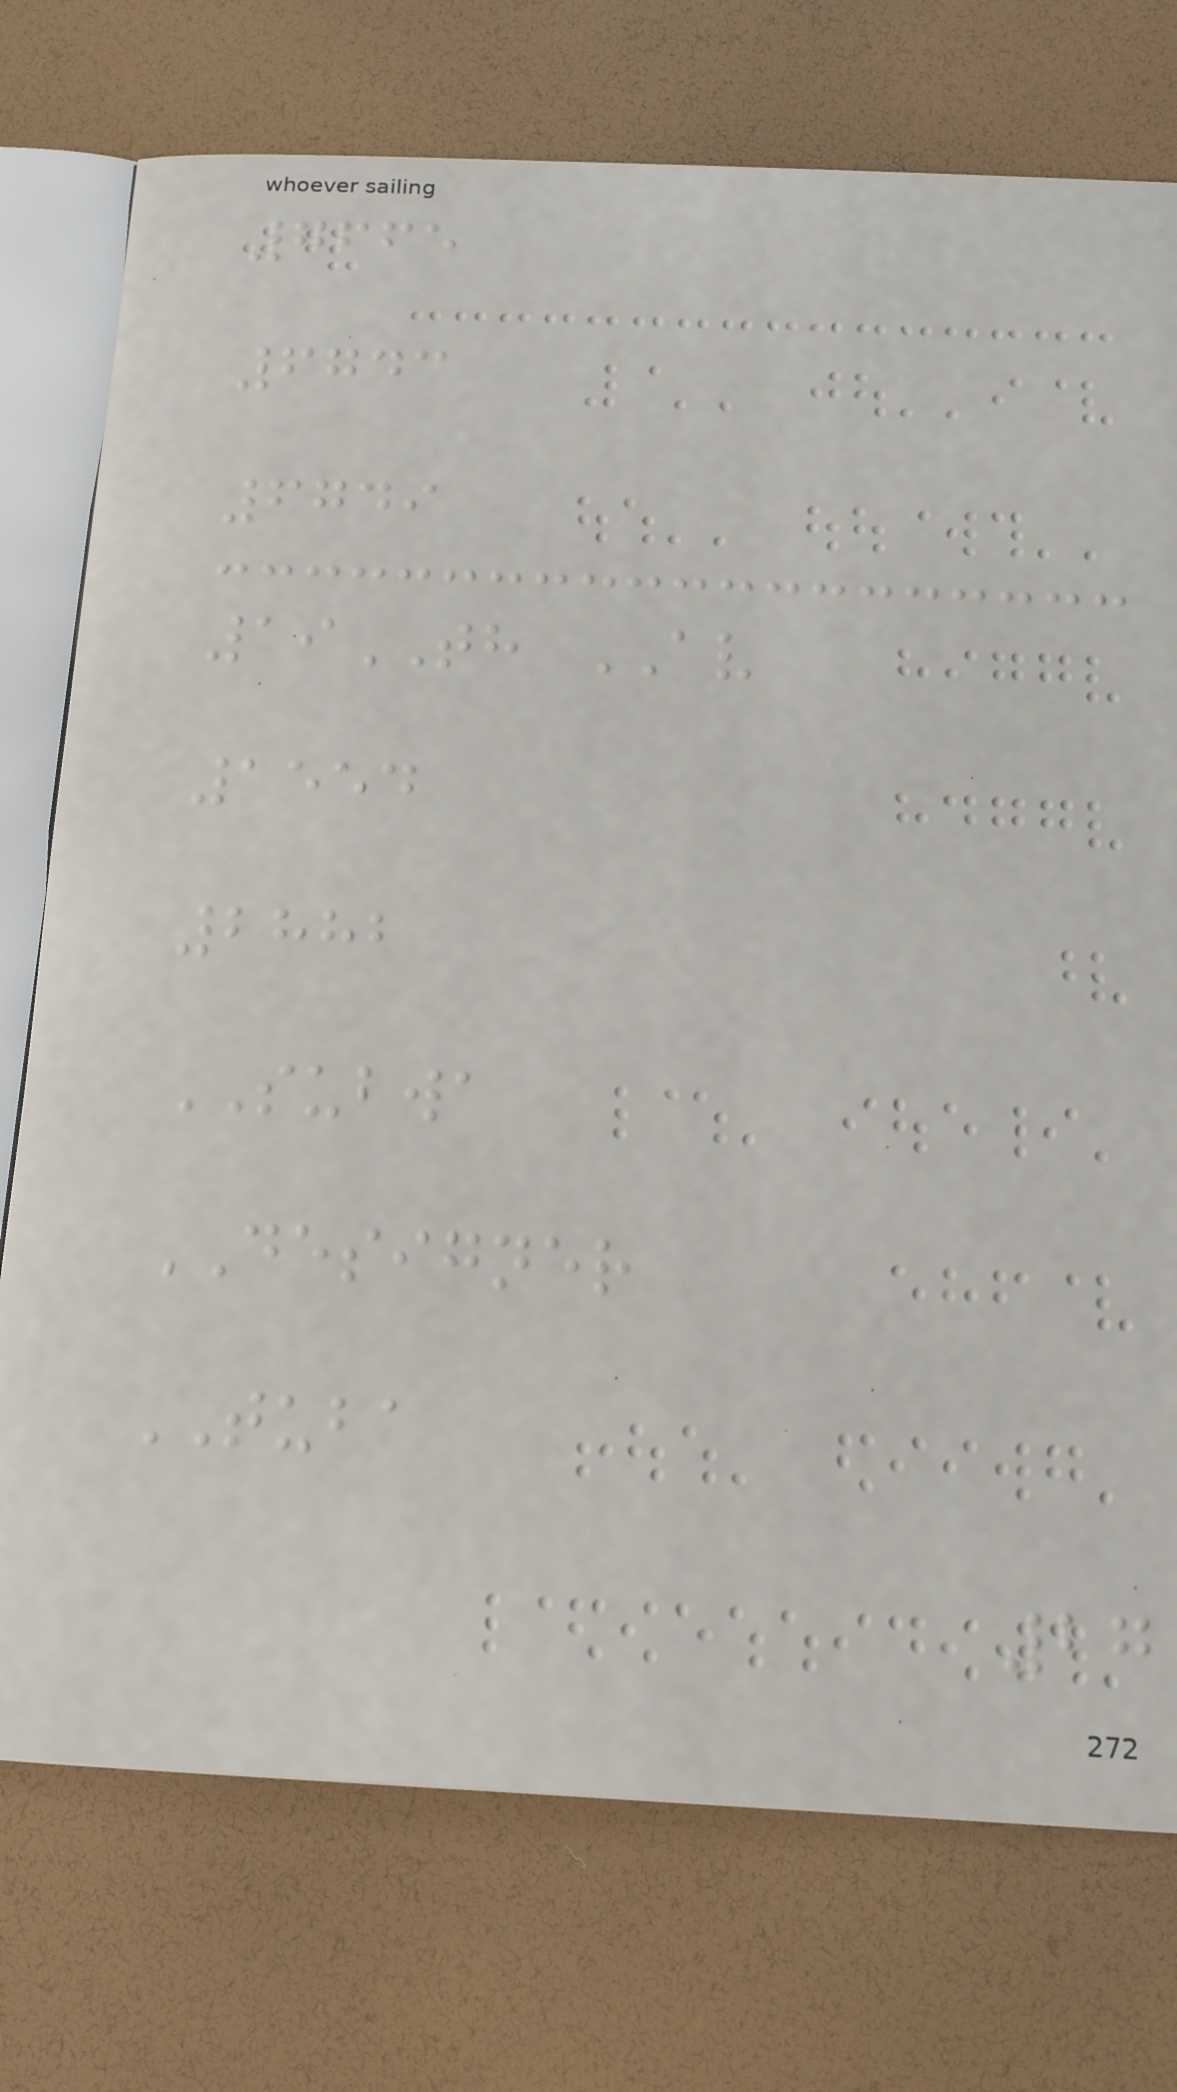7665
6743
6749
19TH AV
1554
2882
SUBWA
DESIGNER
TUBA
27
